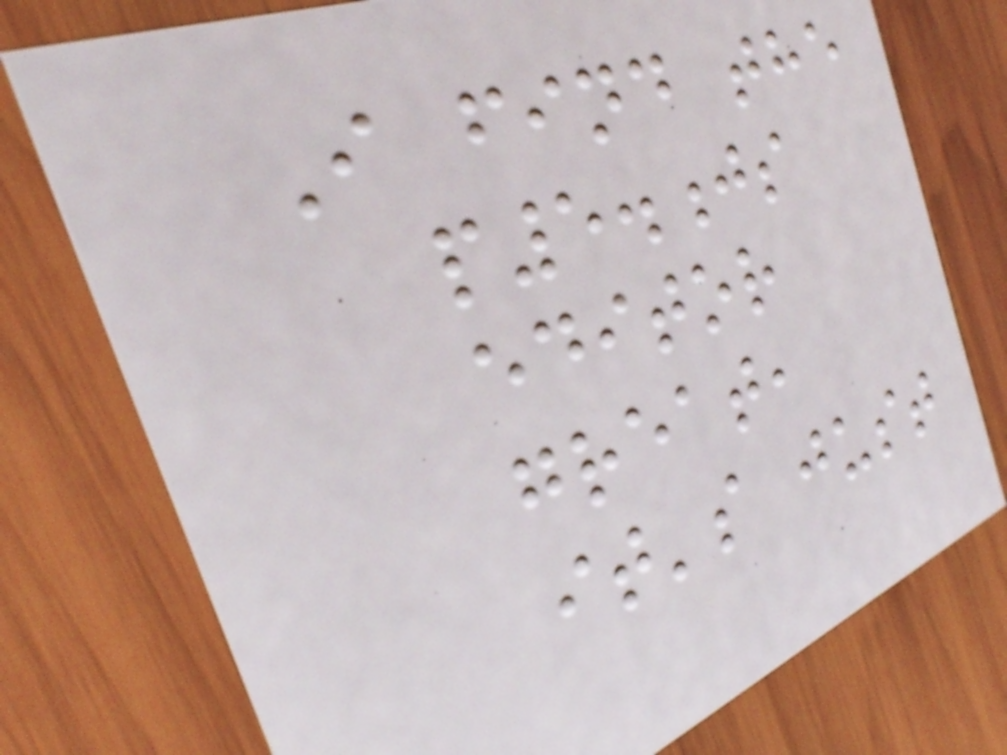I find the
p5.js
editor
great,
it's just
